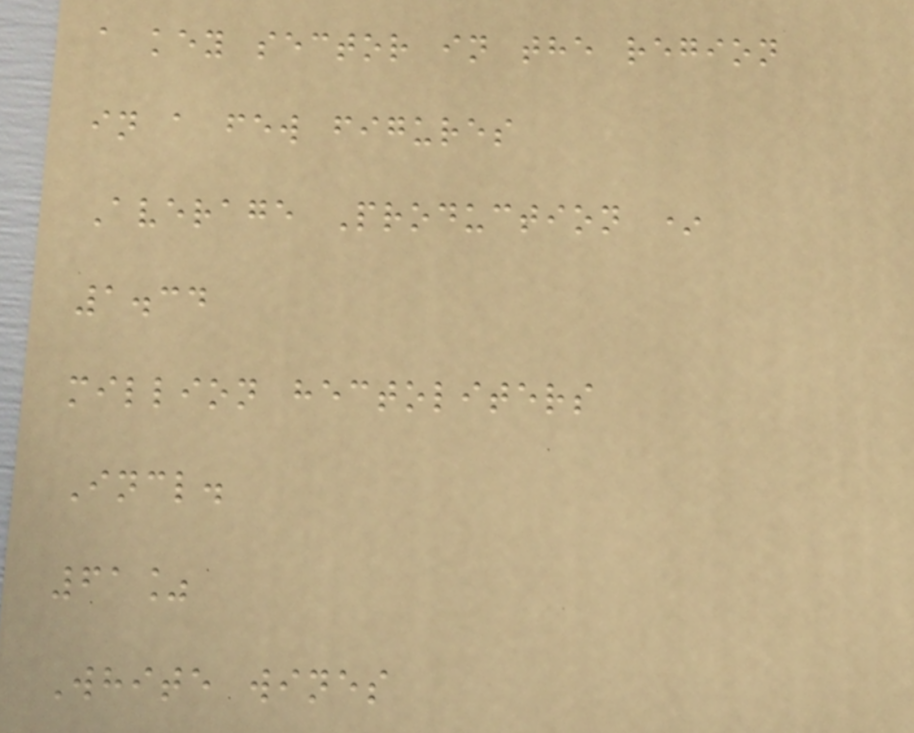a key sector in the region
in a few figures
Average Production *
1.34
million hectoliters
Incl.
61%
White wines
